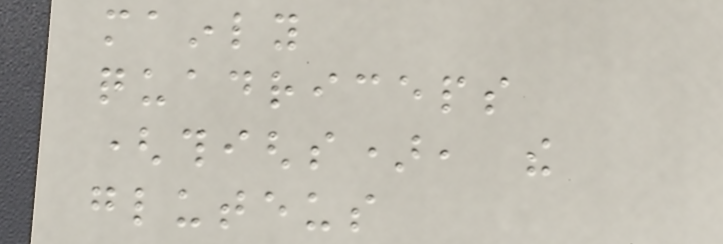mainly
quadriceps
(thighs), the
gluteus
